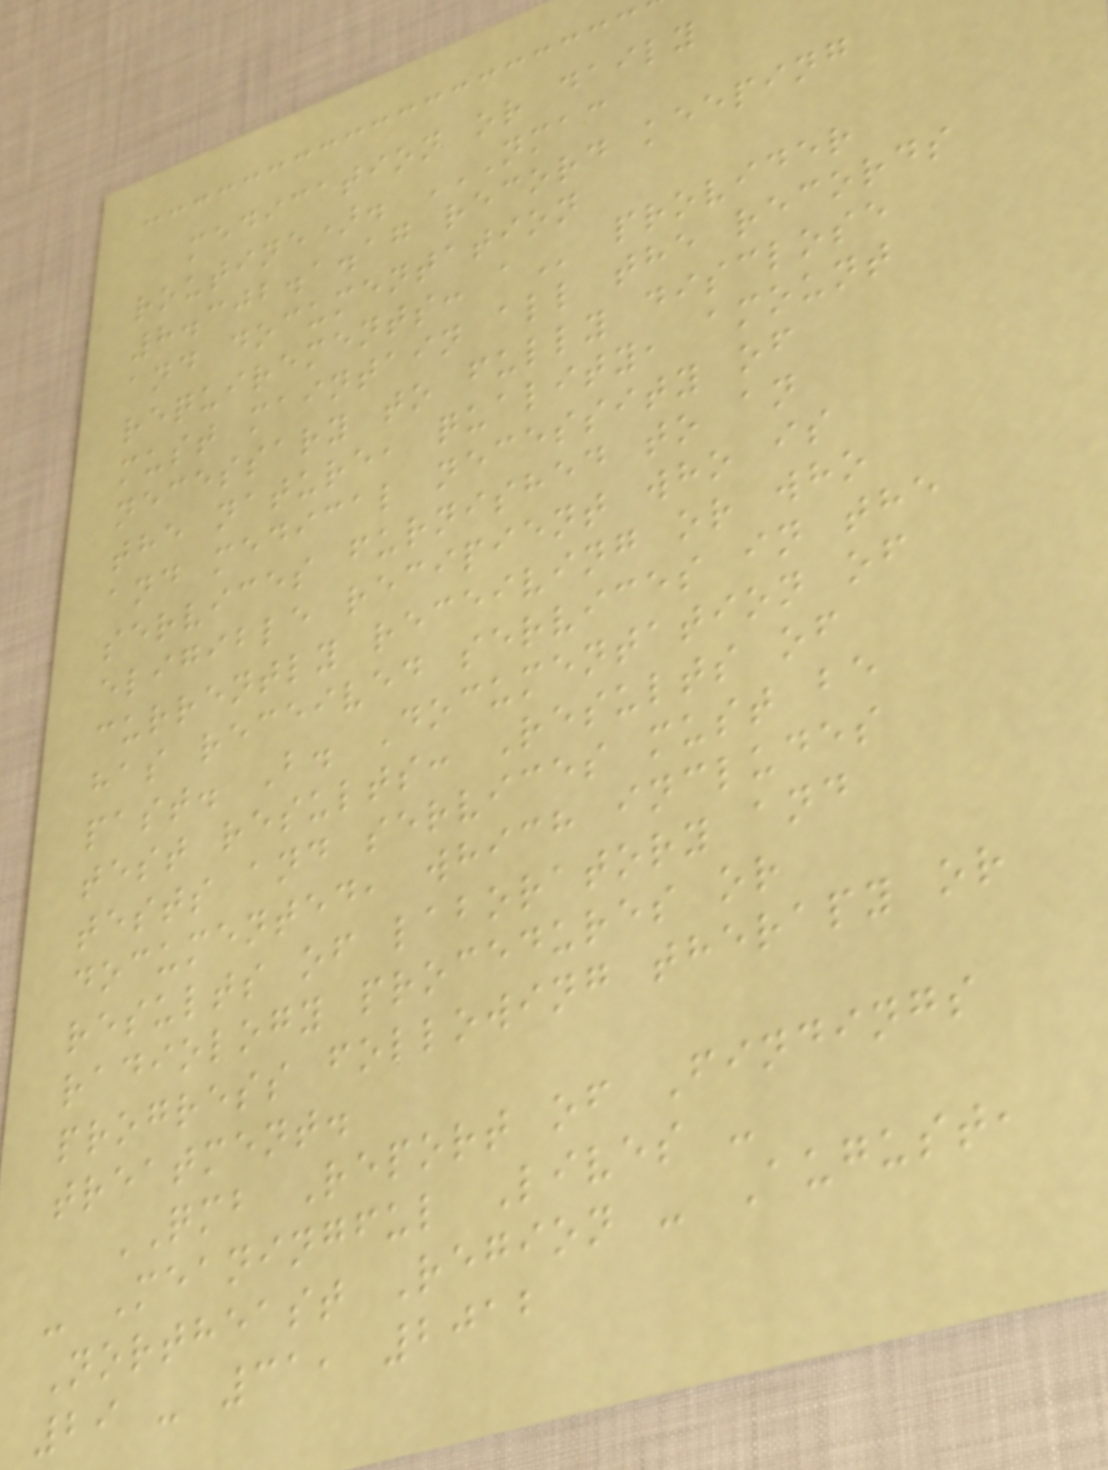medication or daily
routine). NMAC
8.302.1.17 RECORD KEEPING
AND DOCUMENTATION
REQUIREMENTS: A provider
must maintain all the records
necessary to fully disclose
the nature, quality, amount
and medical necessity of
services furnished to an
eligible recipient who is
currently receiving or who
has received services in the
past. B. Documentation of
test results: Results of
tests and services must be
documented, which includes
results of laboratory and
radiology procedures or
progress following therapy or
treatment.
QMB Report of Findings
- Meaningful Lives -
Northeast Region - August,
29 - 31, 2012
